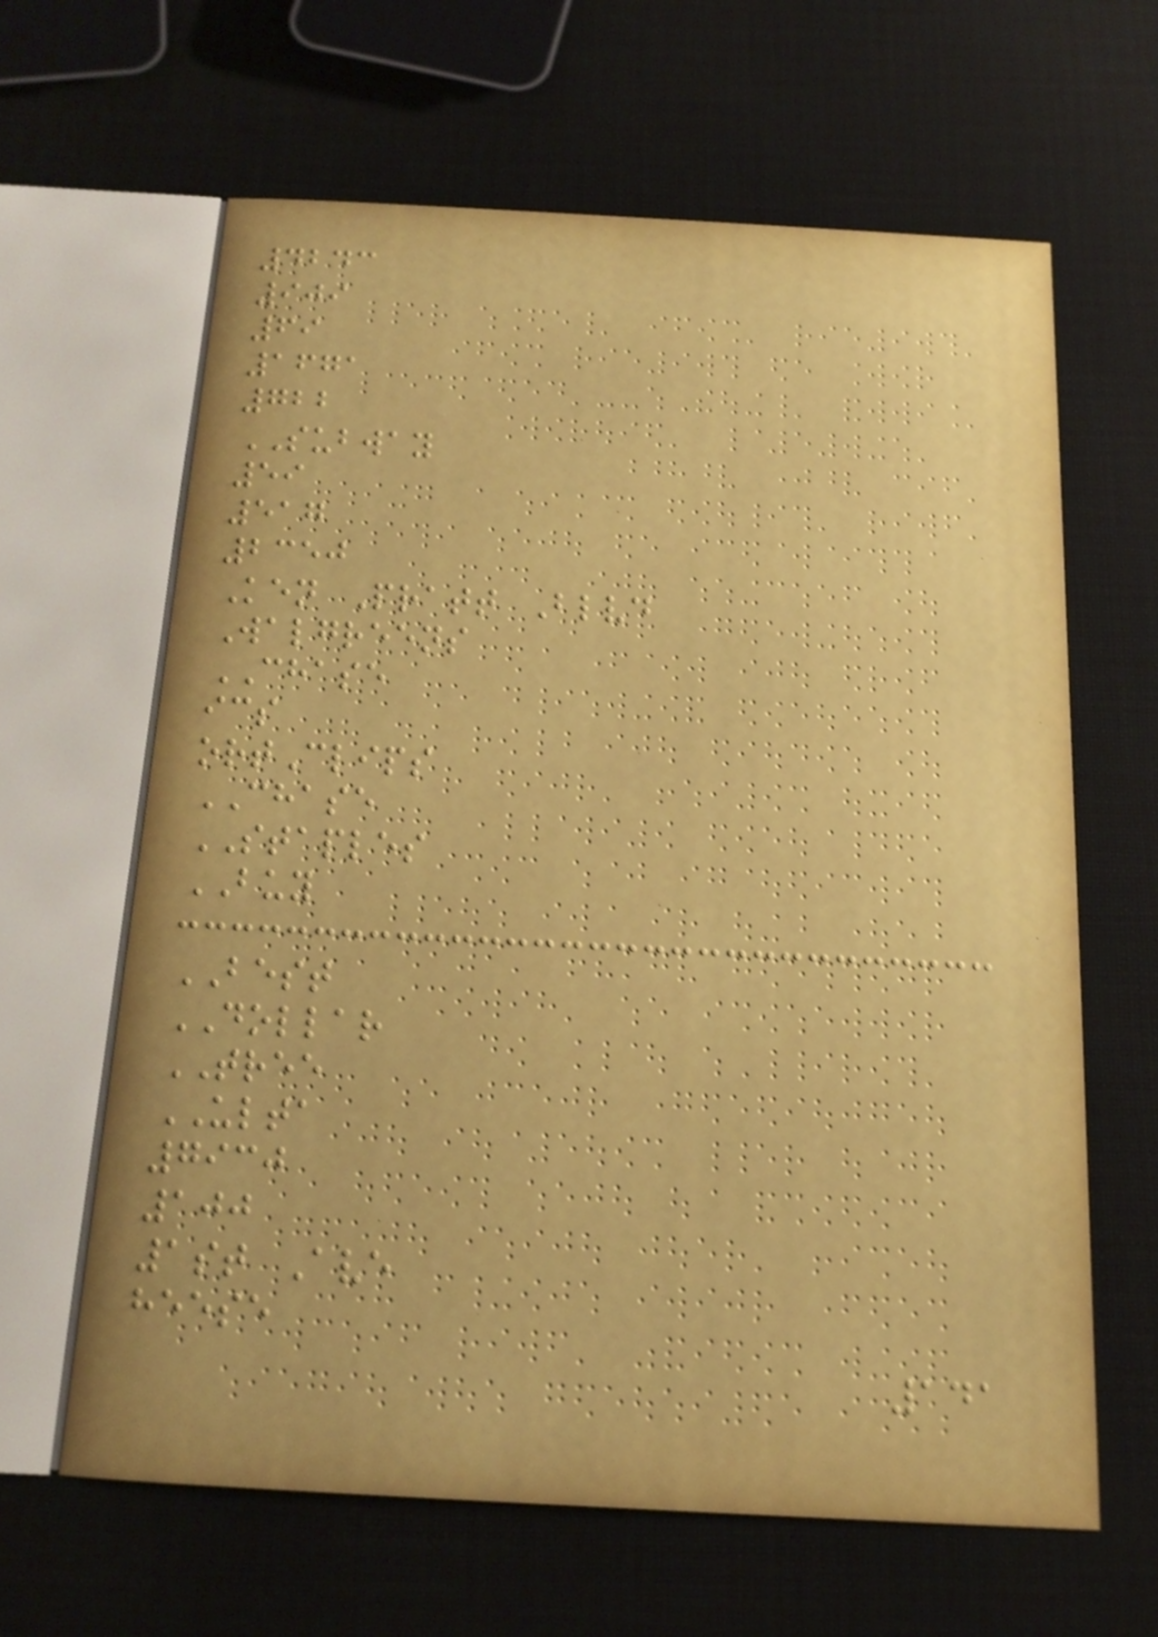4243
909
69
1671
722
SUBWAY
59
517
2350
Ken Pratt Blvd
Walgreens
CHASE
ics
ortClips
CHASE
STAPLES
BUY
BEST
DOLLAR
TREE
ULTA
7930
100
1st Ave
heese
141
